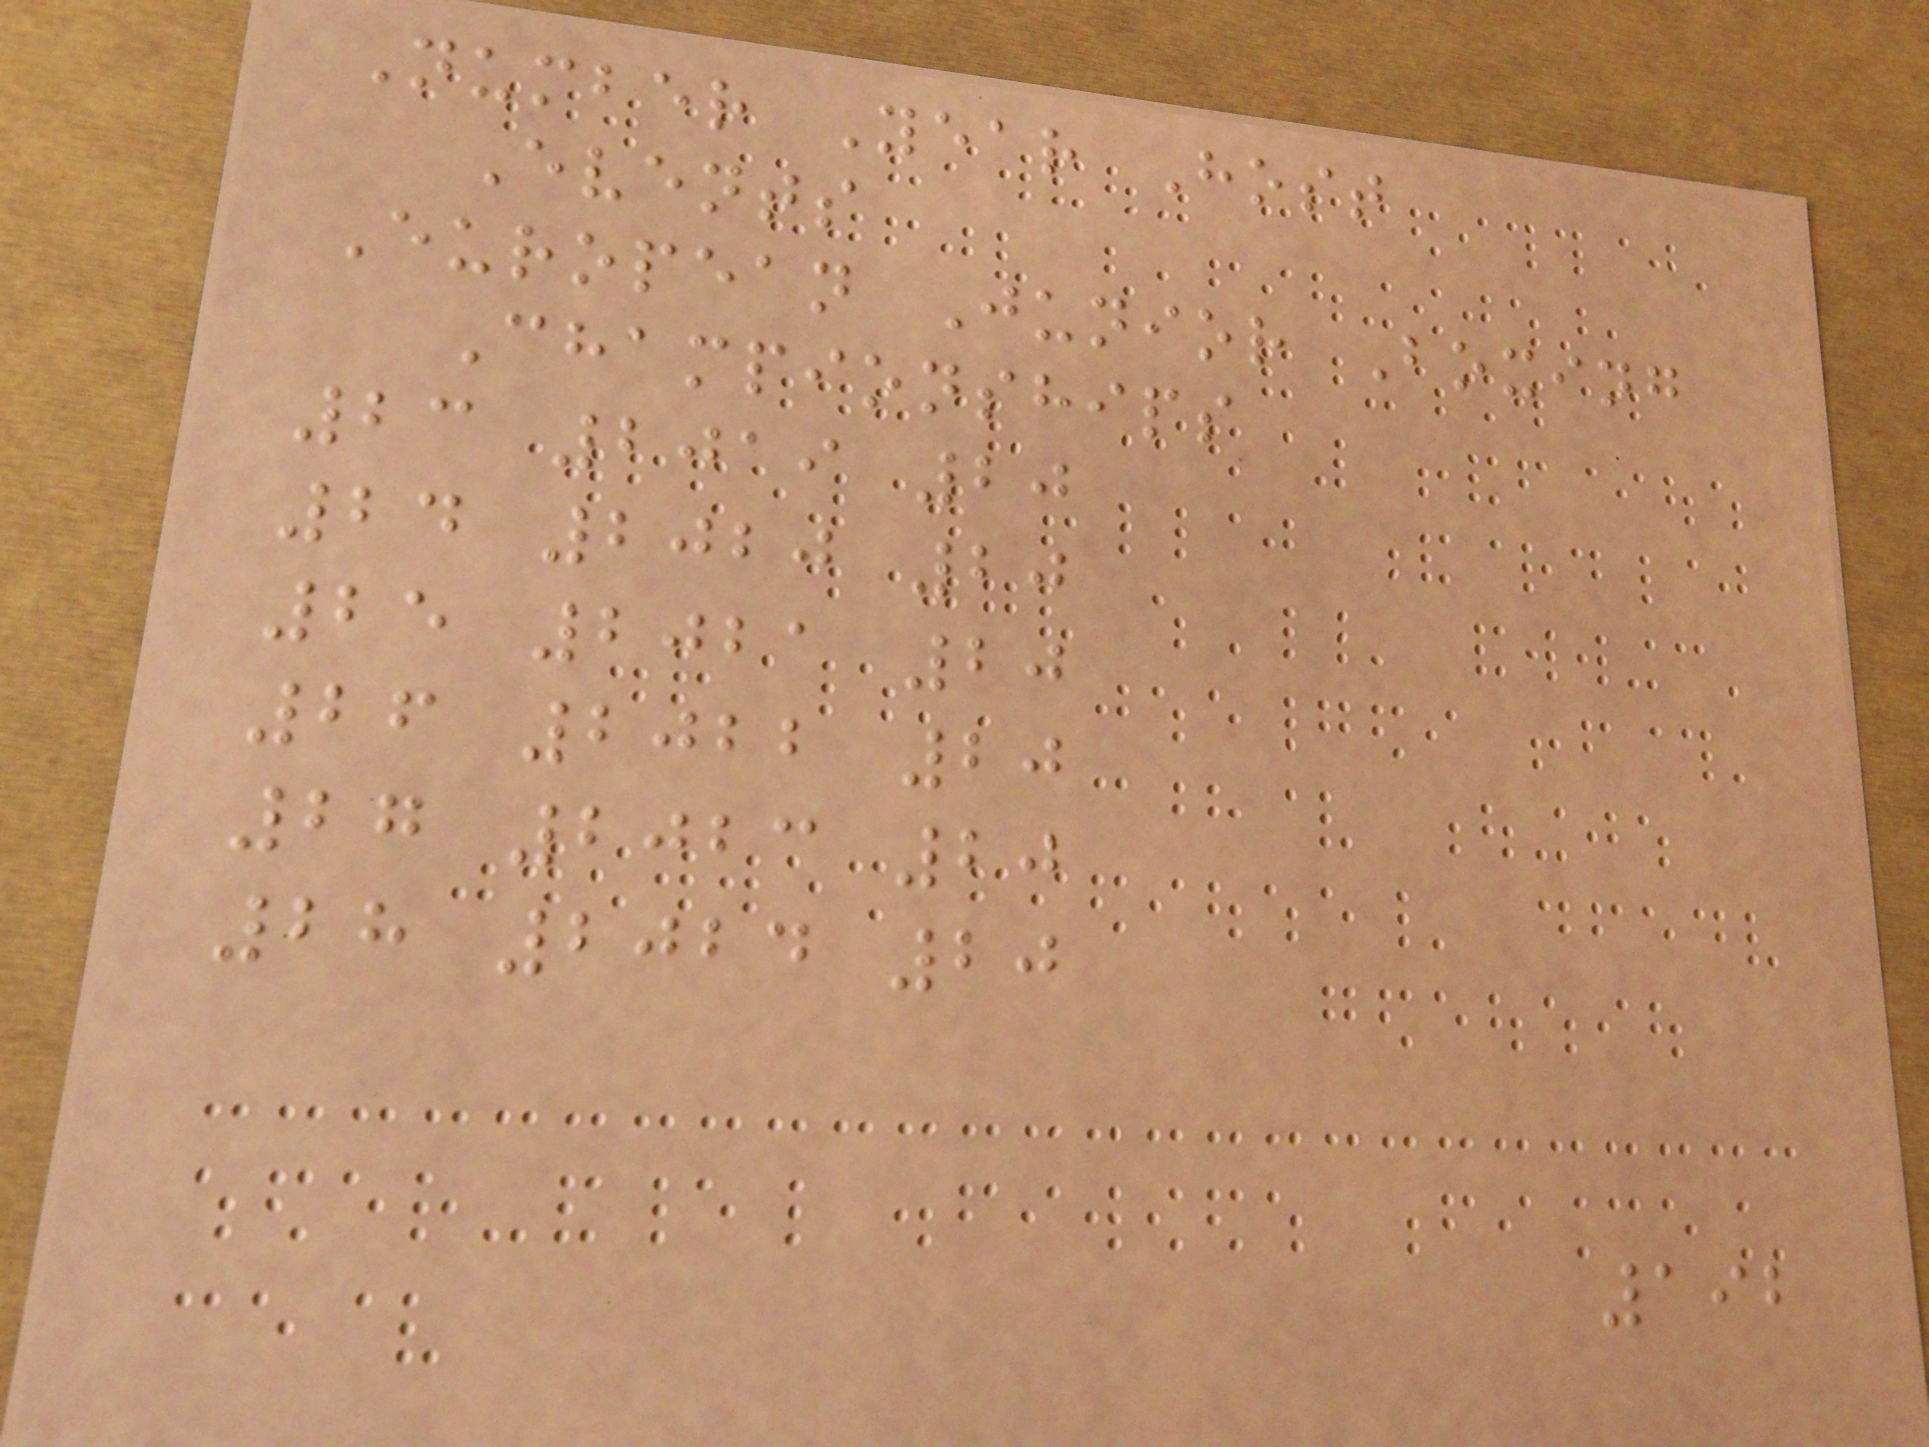Number Year Host
Events
European Junior Boxing
Championships
23 2019 20
24 2020 20
25 2021 20
26 2022 20
27 2023 20
28 2024 20
192
